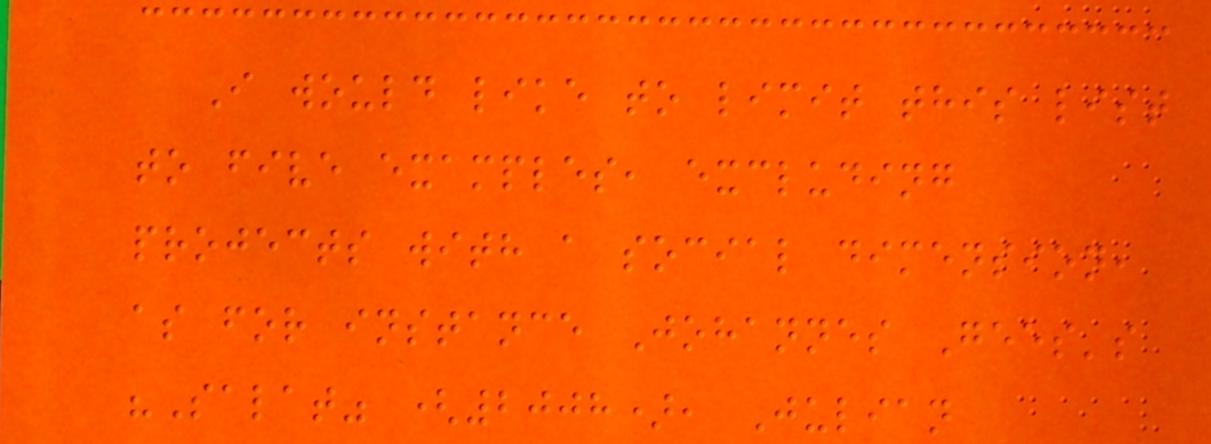I would like to limit this list
to five examples, excluding
projects with a social dimension,
as for instance Johannes Gees's
"Salat" (2008), Julian
